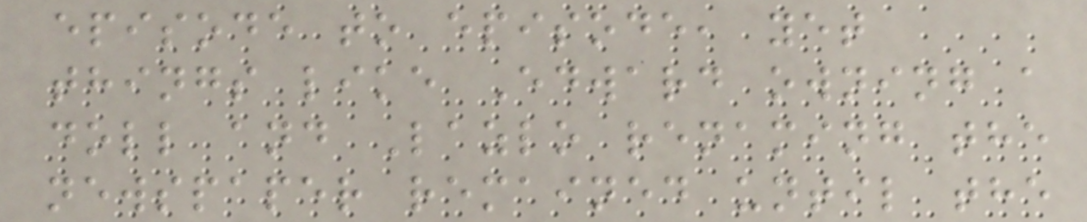episode to episode, yet
things like Edward owning a
doll and Lazlo renaming the
newspaper remained until the
